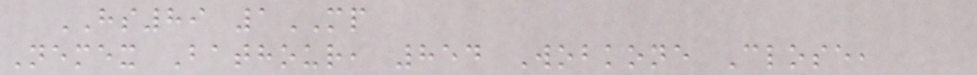HS89 1MP
Nemex Bathour, 854 Wobkone Close,
